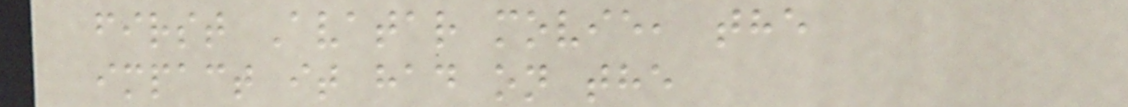first Avatar movie, the
impact it had on the
